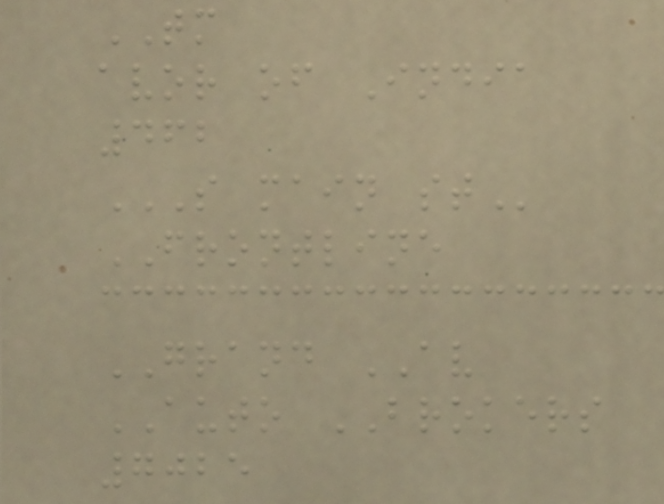TM
avor of India
462
S MAIN ST
FRONTLINE
GRAND AV
AUTO BROKERS
7025
